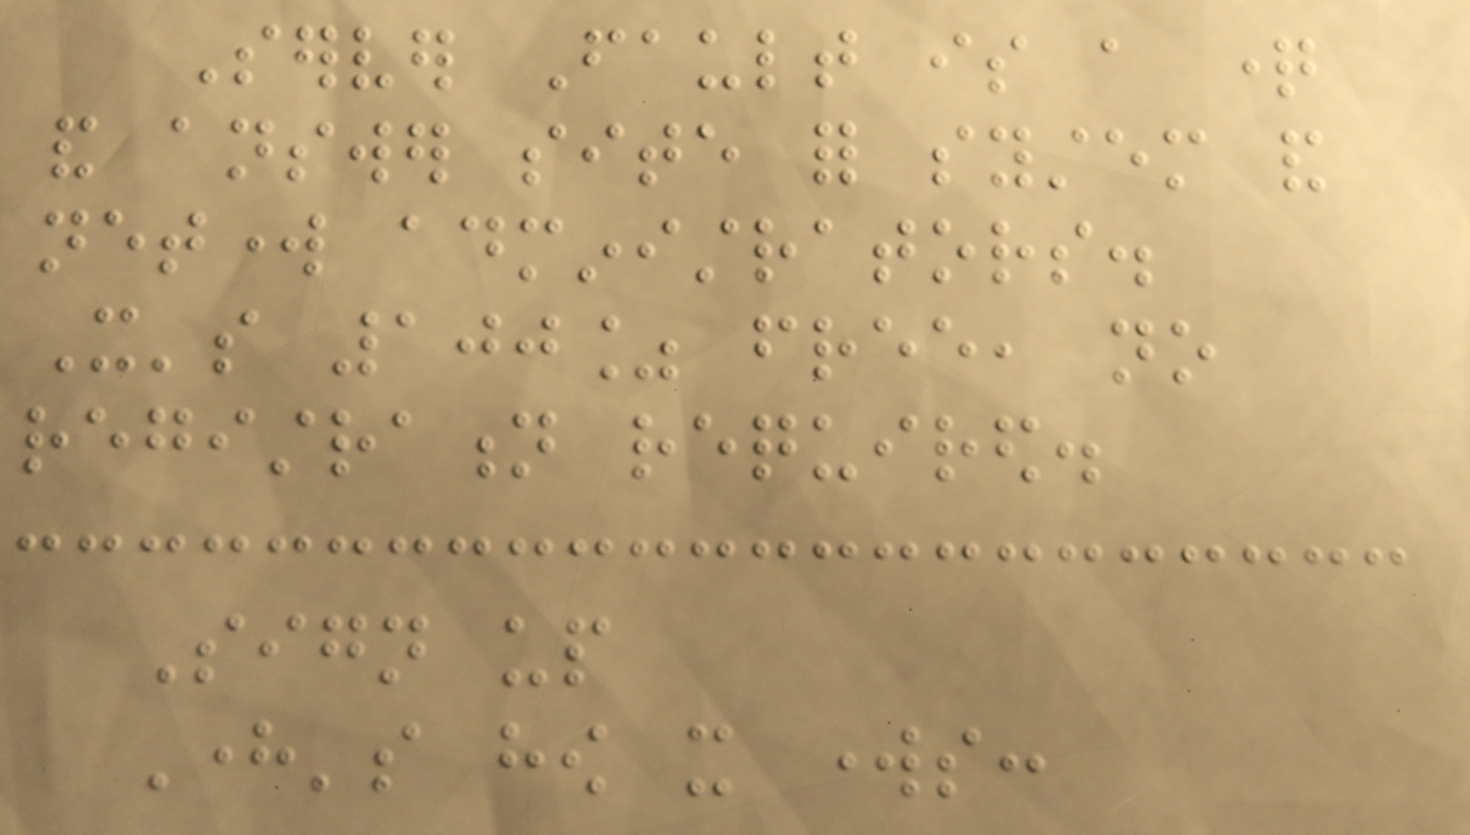Server Fault is a question
and answer site for system and
network administrators.
It's 100% free, no
registration required.
Sign up
Here's how it works:
